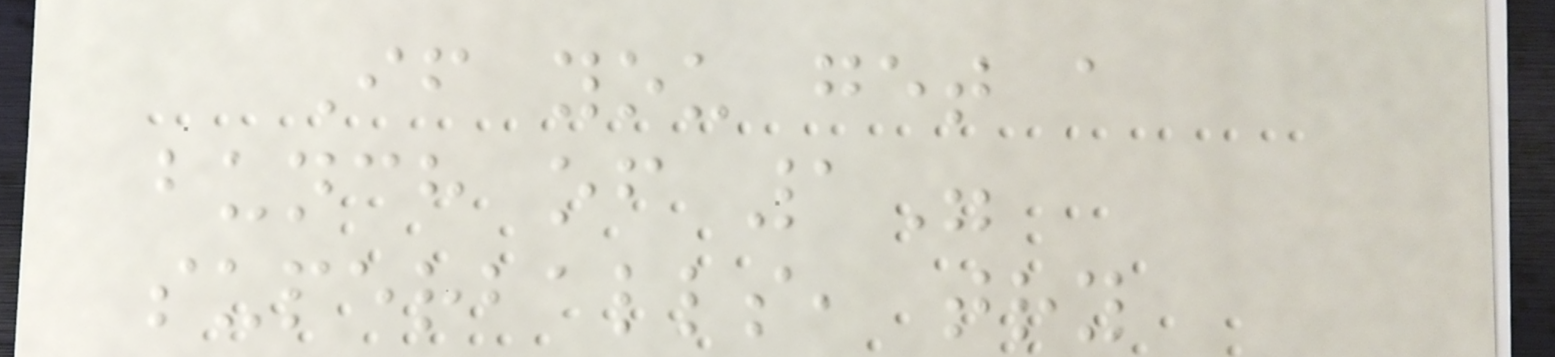If you get a
bunch of 1"
superballs, try
